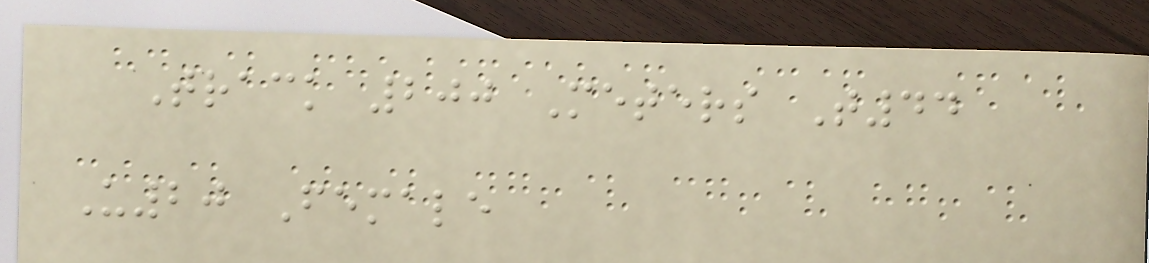Track 200 Meters T44
U20 Female
